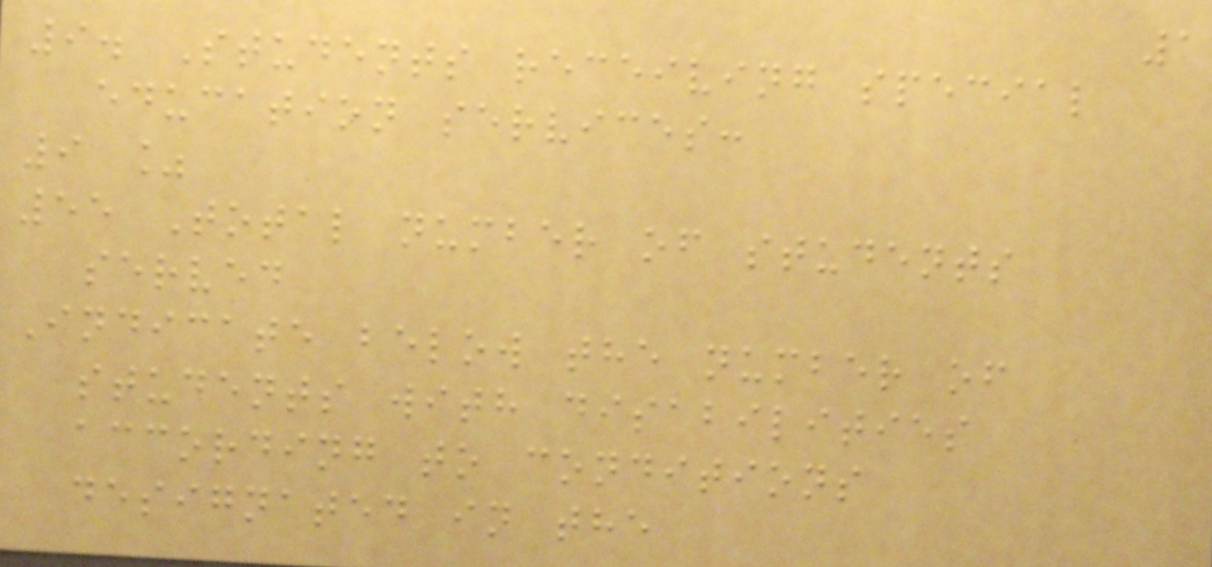1
9. Students receiving special
education services:
9 %
55 Total number of students
served
Indicate below the number of
students with disabilities
according to conditions
designated in the
